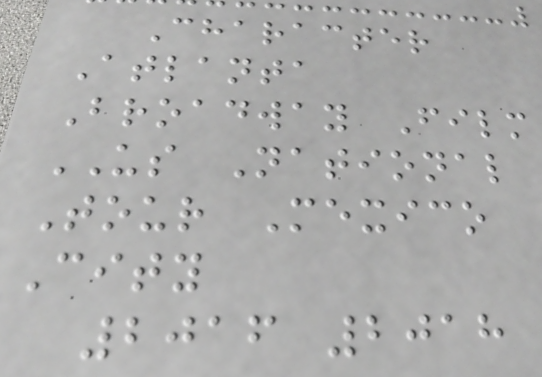Character
Atlanta
Broadway Film
US National
Tour Mexico
City
2016 2018
